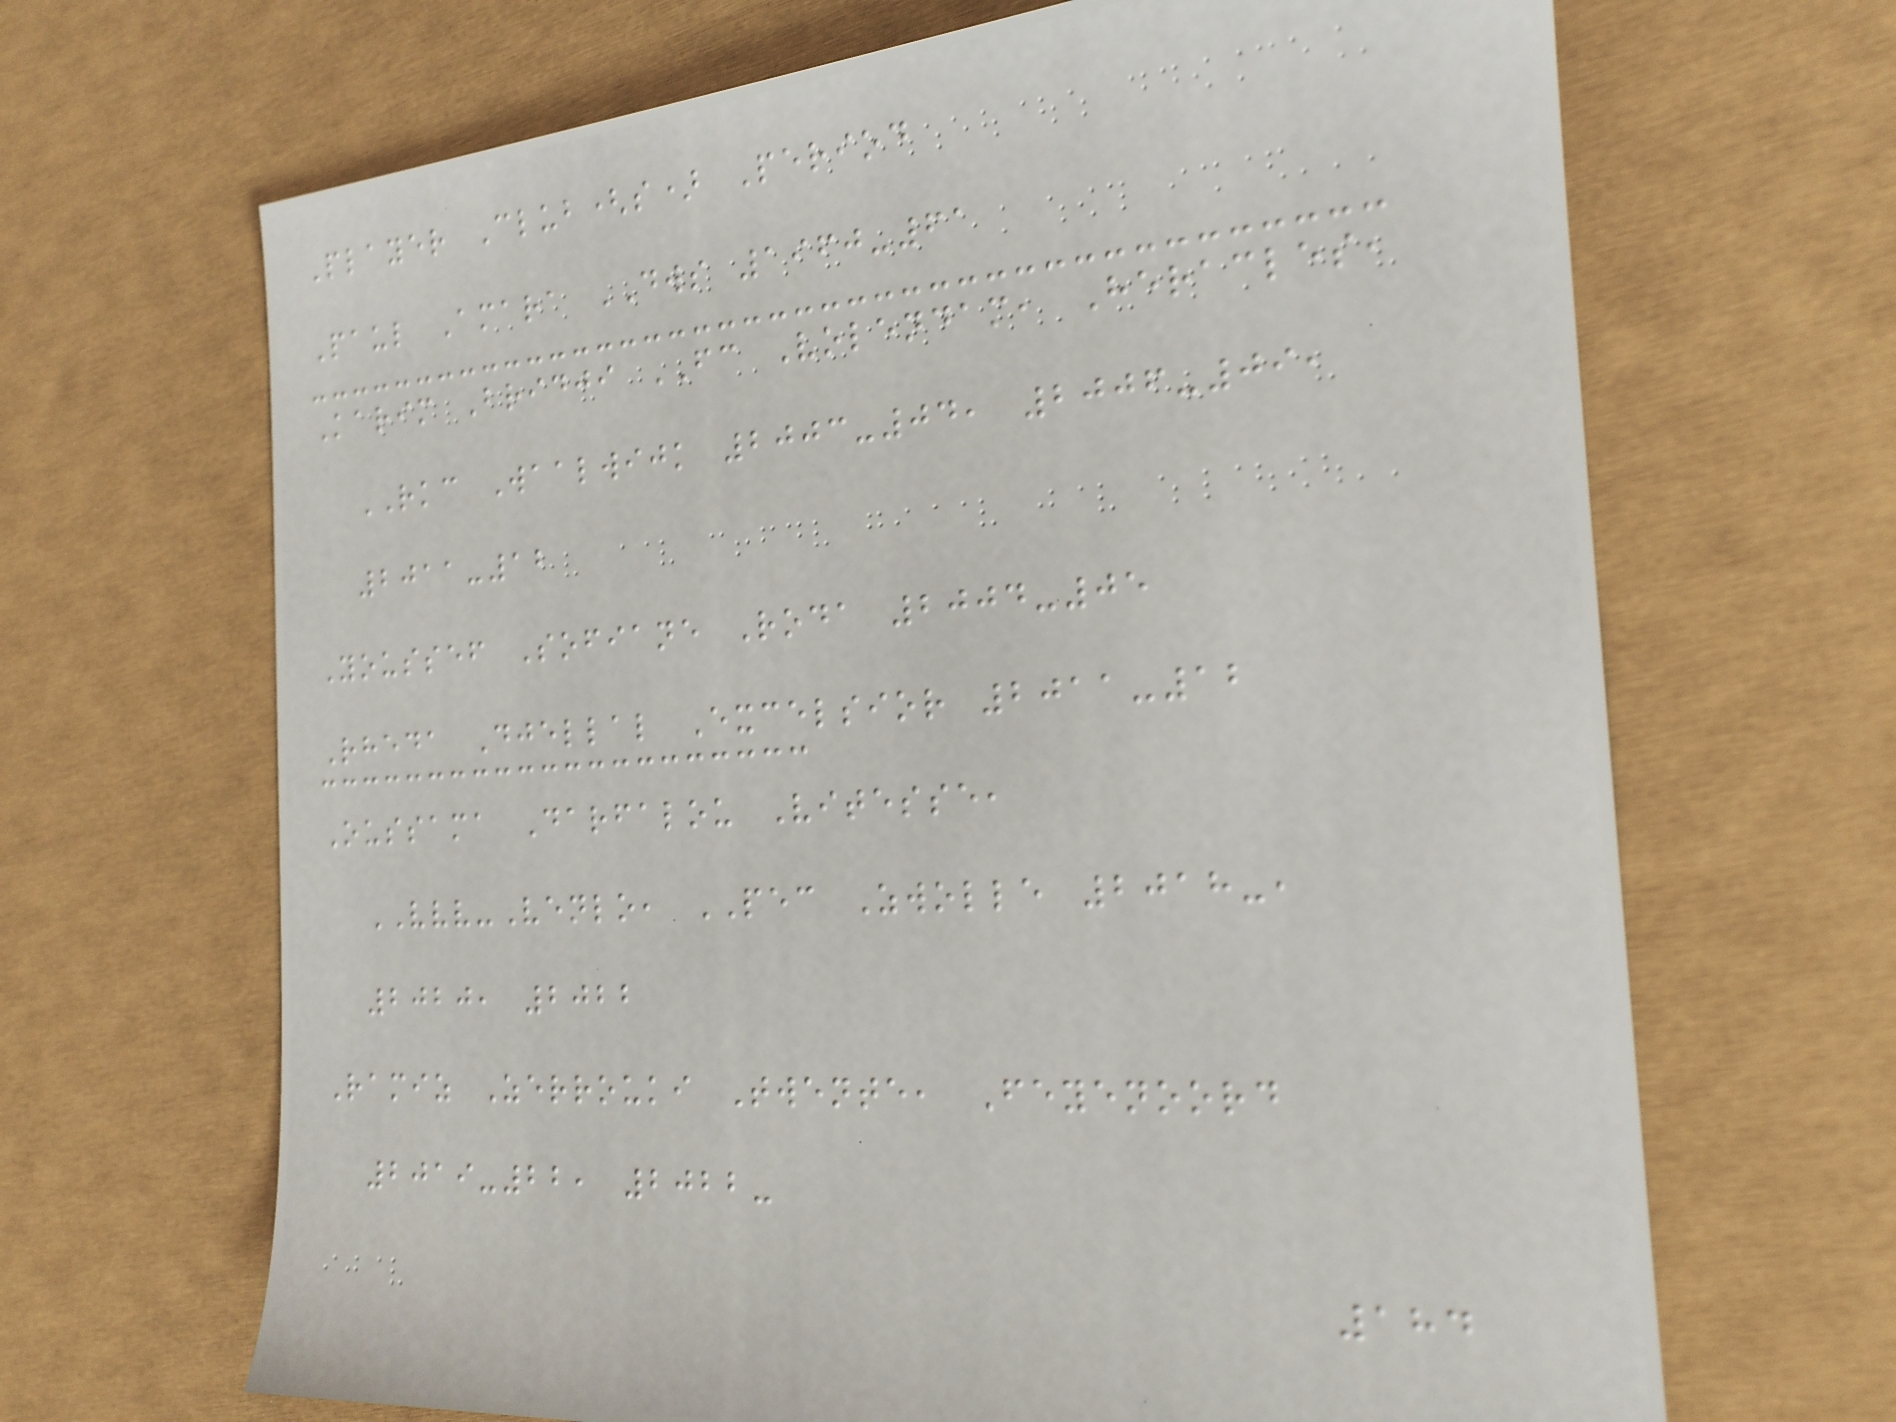Player Club(s) Period
Paul Amara DWS 1960-61
Karim Bridji FC Volendam, Heracles,
RKC Waalwijk 2003-04, 2006-09,
2011-12
Youssef Sofiane Roda 2004-05
Rheda Djellal Excelsior 2011-12
Oussama Darfalou Vitesse,
VVV-Venlo, PEC Zwolle 2018-,
2020, 2022
Ramiz Zerrouki Twente, Feyenoord
2019-22, 2022-
184
